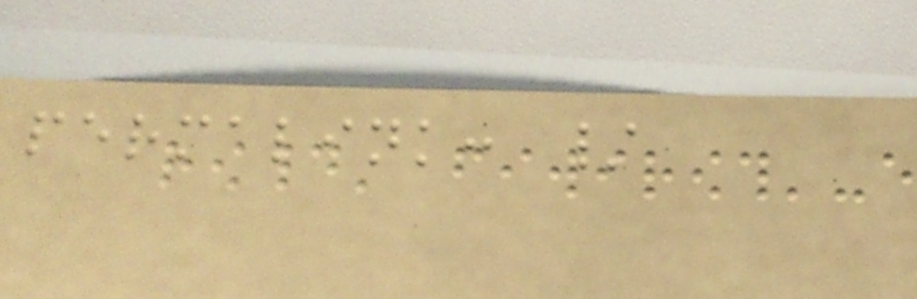permalink: /
